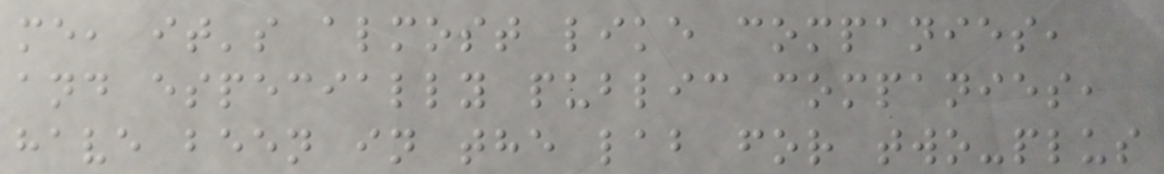me, it's almost like companies,
and especially public companies,
have been in the lab for two-plus
